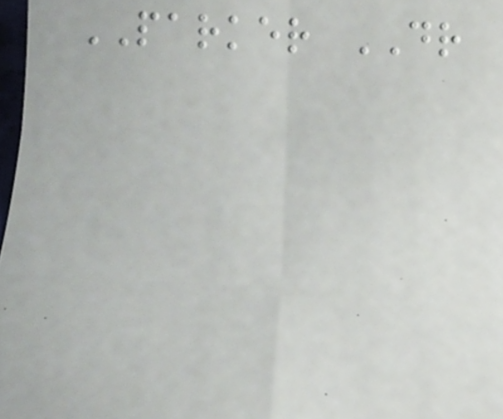PARKER DR
